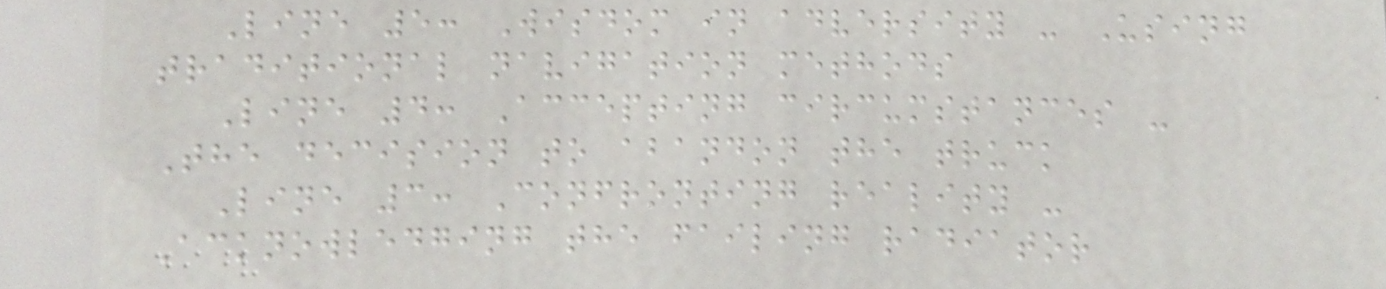Line 5: Wisdom in adversity - Using
traditional navigation methods
Line 4: Accepting circumstances -
The decision to abandon the truck
Line 3: Confronting reality -
Acknowledging the failing radiator
